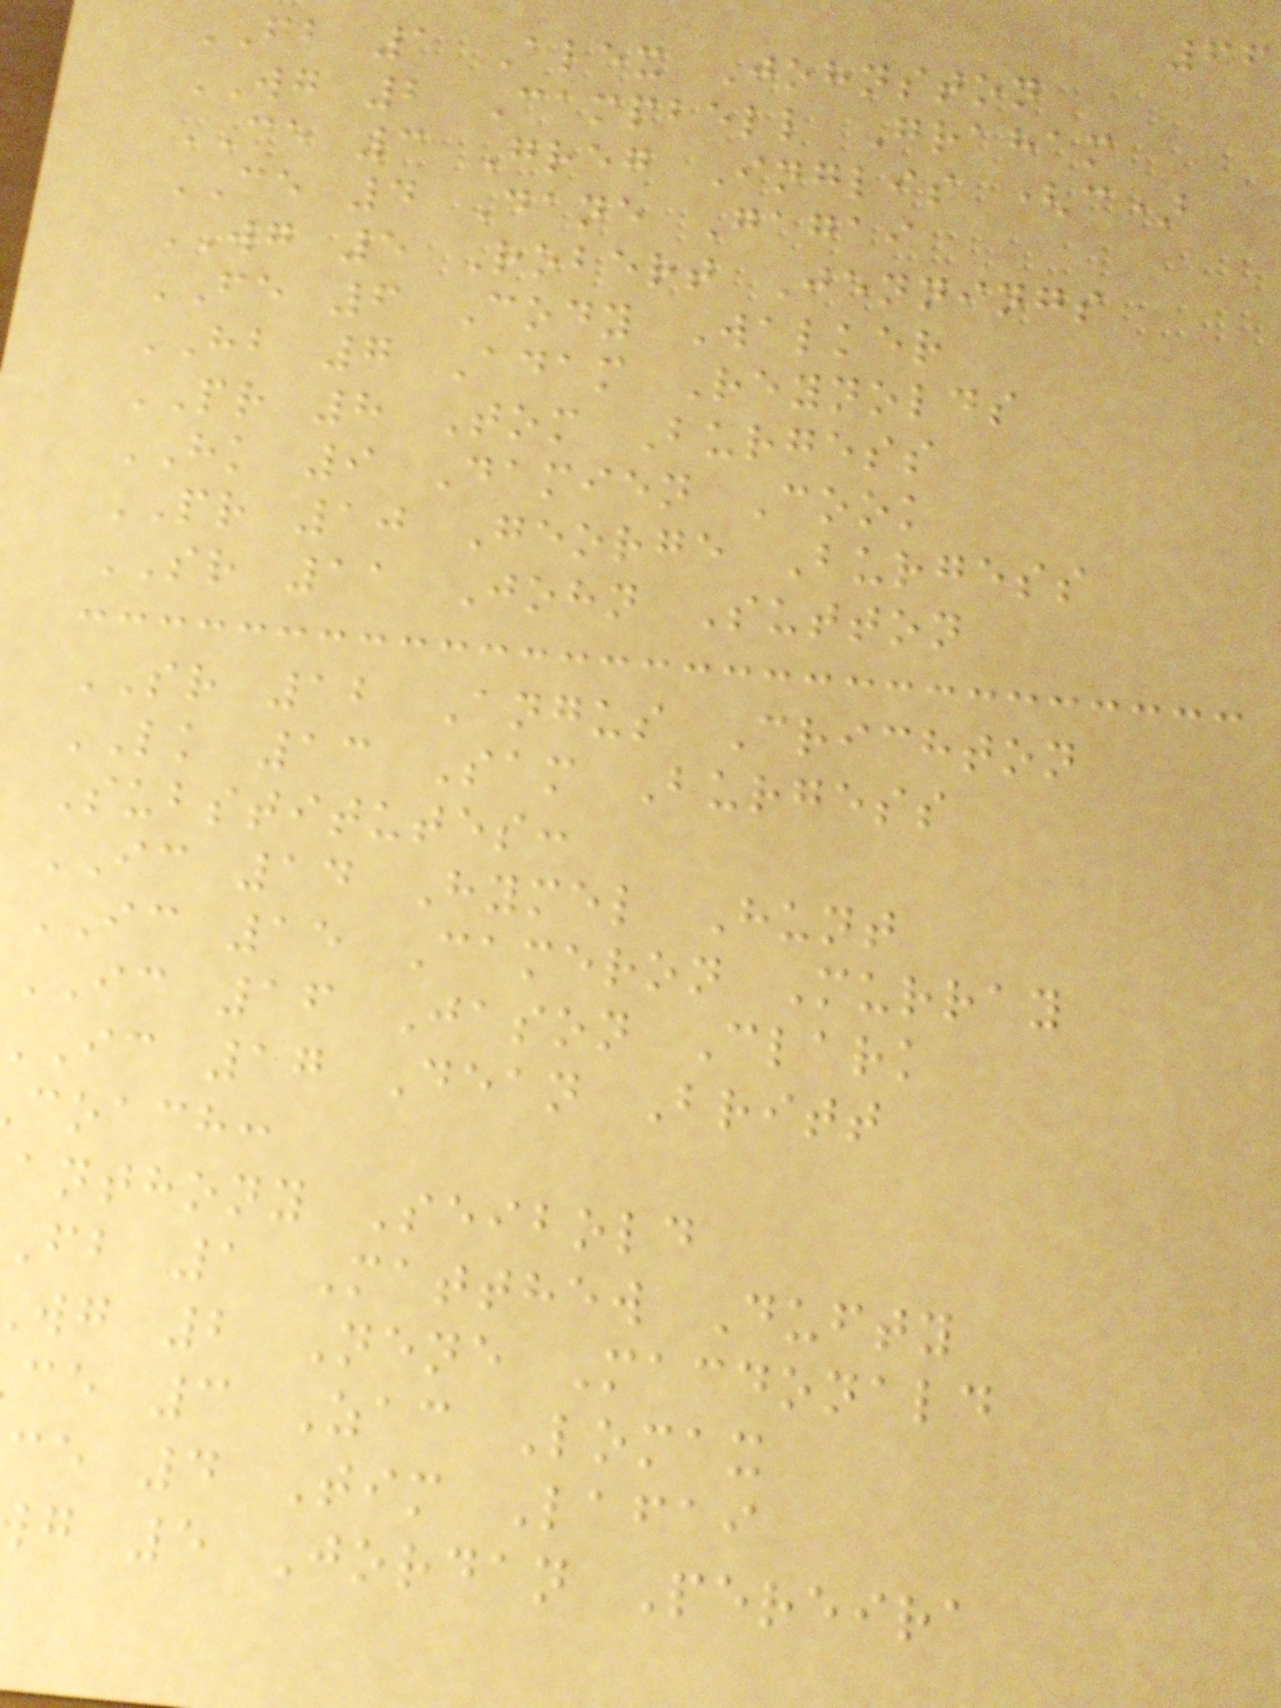66
FB 1 Alex Johnston
WG 2 Campbell Graham
CE 3 Greg Inglis (c)
CE 4 Dane Gagai
WG 5 Robert Jennings
FE 6 Cody Walker
HB 7 Adam Reynolds
PR 8 Tom Burgess
HK 9 Damien Cook
PR 10 George Burgess
SR 11 John Sutton
SR 12 Angus Crichton
LK 13 Sam Burgess
Substitutes:
IC 14 Hymel Hunt
IC 15 Cameron Murray
IC 16 Jason Clark
ic 17 Dean Britt
coach:
anthony Seibold
fb 1 Matthew Dufty
wg 2 Nene Macdonald
ce 3 Zac Lomax
ce 4 Tim Lafai
g 5 Jordan Pereira
